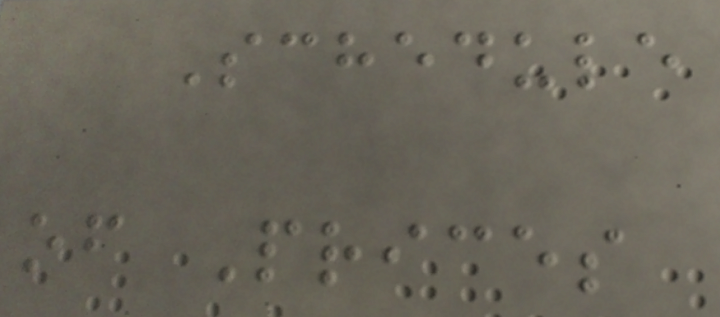Schedule
of Prices
